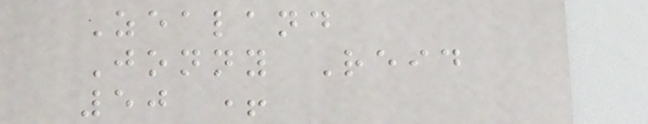Zealand
Jonny Reid
50 +
